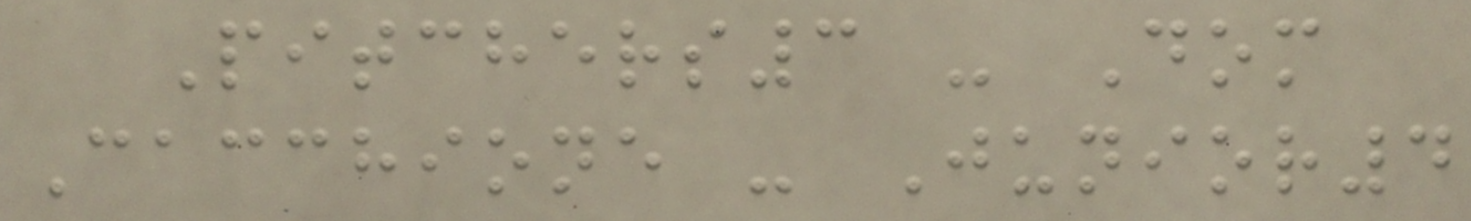Pitchers3 - Dom
Cacchione - Junior4
